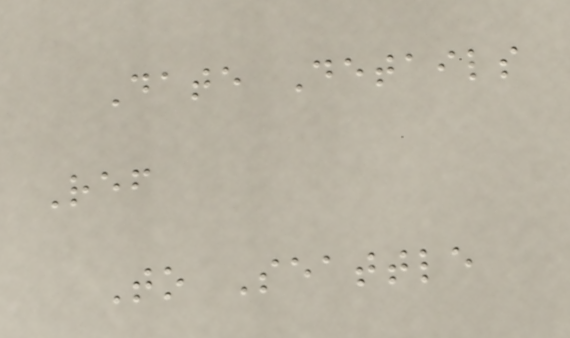Date Details
Ref
To Seattle
